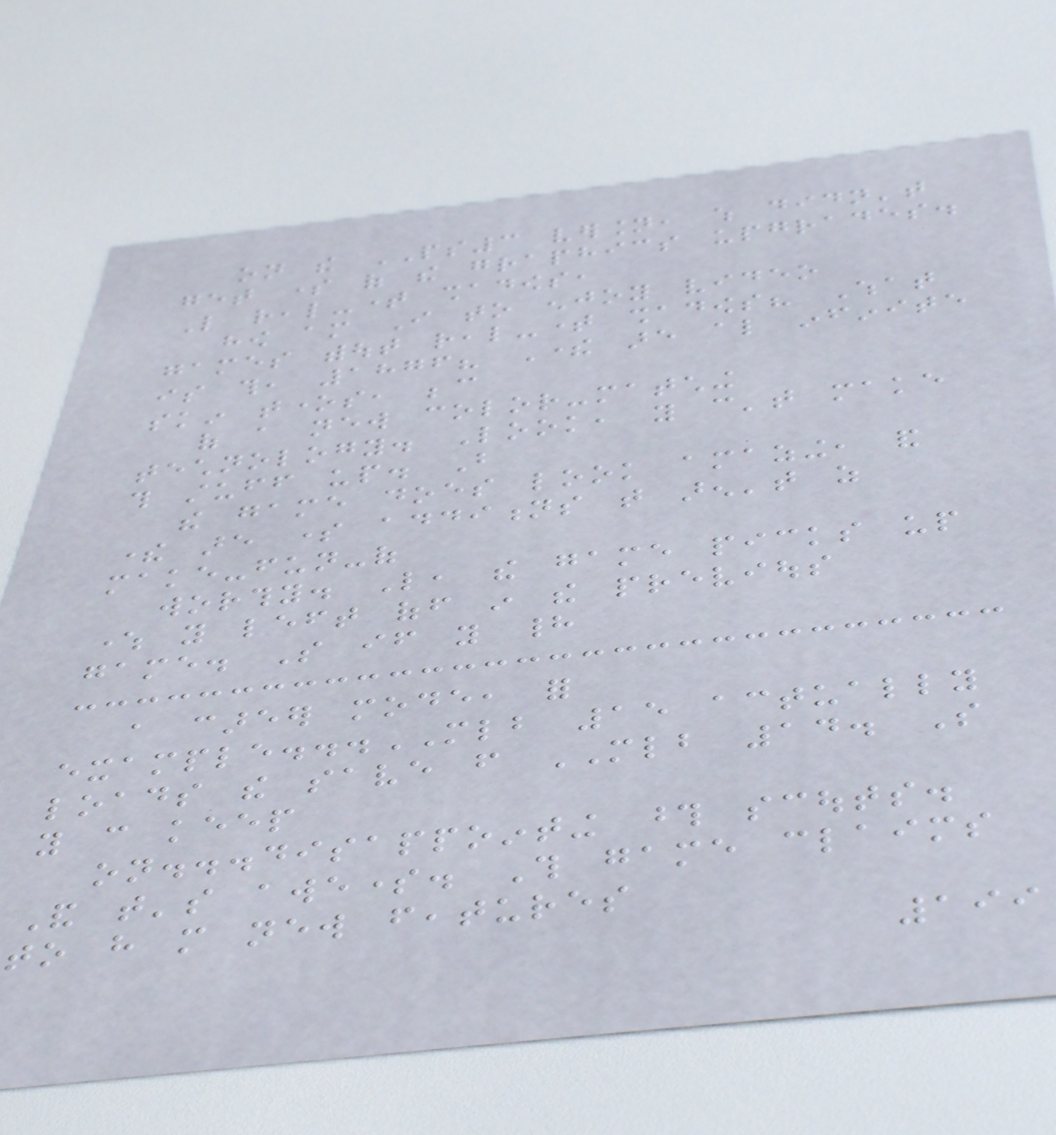on the PS3 version, which didn't
get some of the graphics upgrades.
Like real-time shadows,
how am I to enjoy video
games without real-time shadows? What
is this, 1876? There are also infinite
skin tones, because
of a new color-matching
technology. Look, you can't make
this stuff up. But
the game does look amazing, and
there are some additions that aren't as
make-fun-of
worthy. Like, the game picks up
where you left off in the previous
game. So if you had
a career mode, for
example...MLB 15 actually
loads the save from MLB 14. So
you can keep
on...disappointing those scouts.
And that's awesome. This game claims
to have more new features
199
